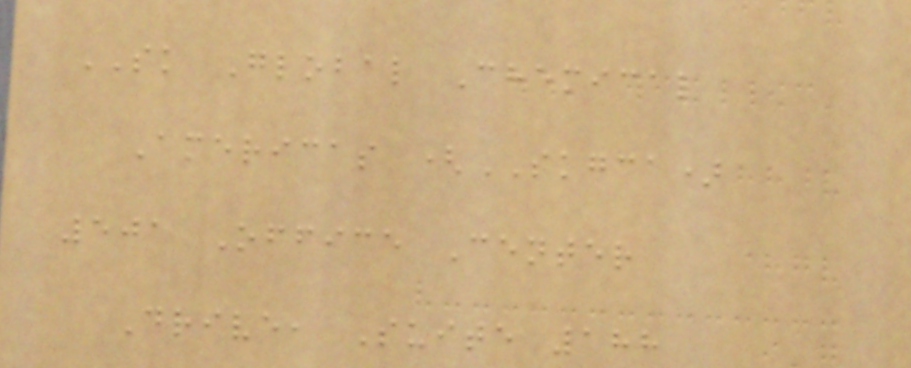SK Global Chemical
Americas (SKGCA)
501 Office Center
Drive, Suite 188
